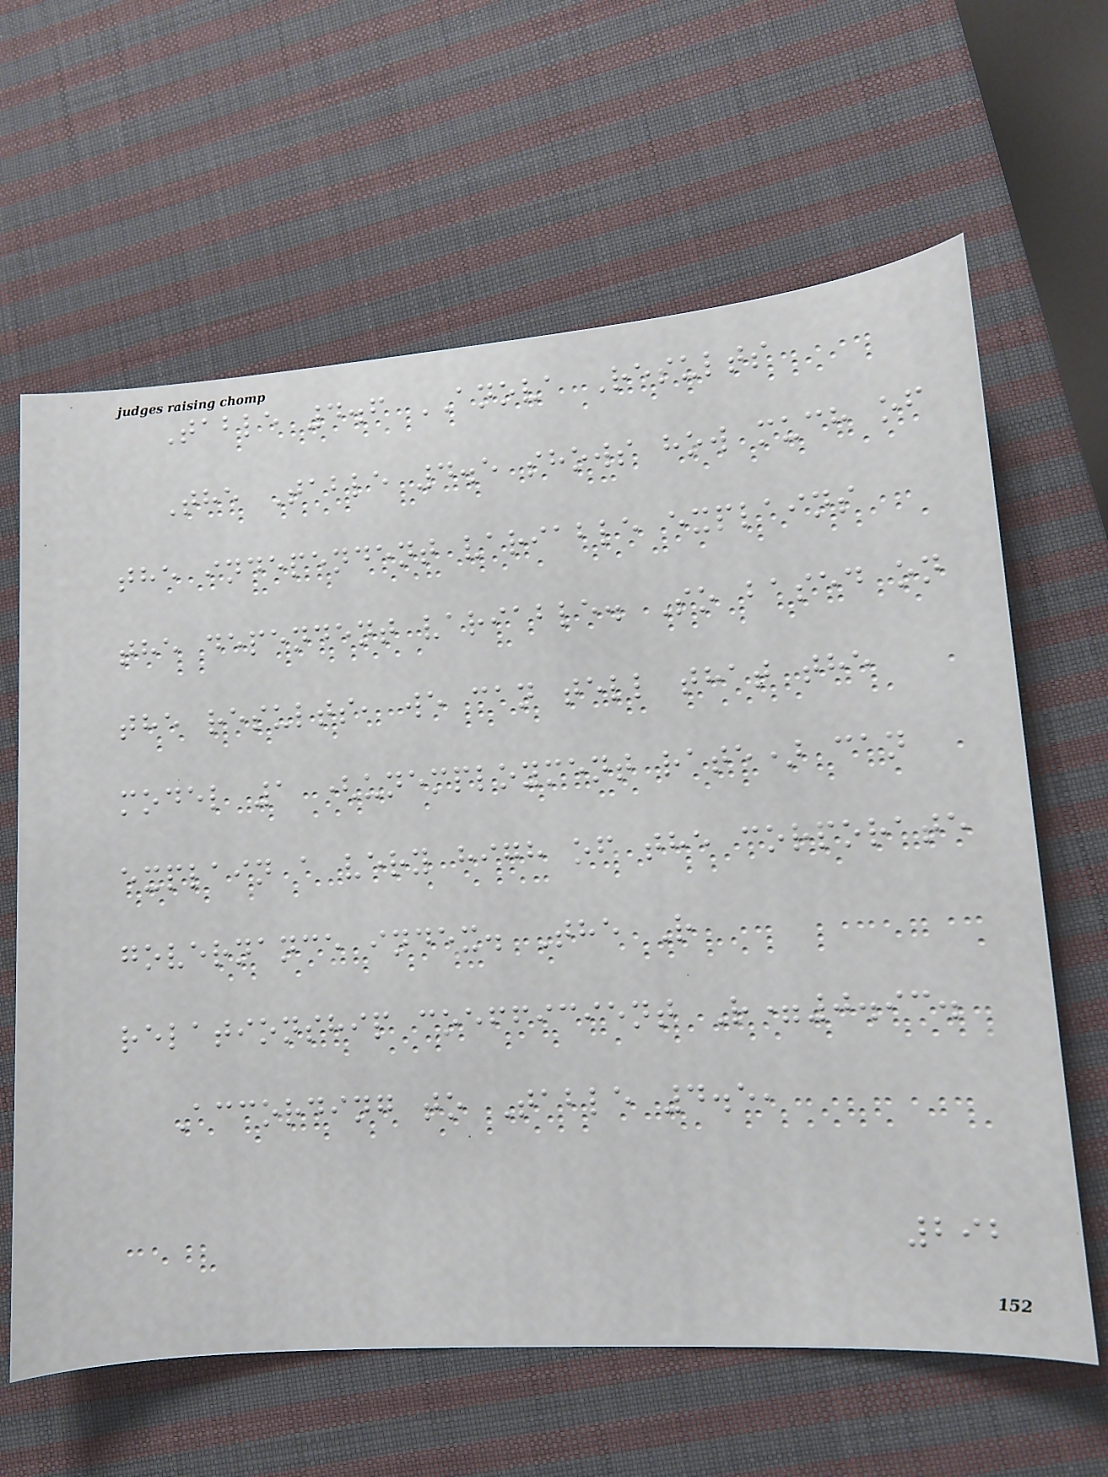Table 4.6 ANOVA Results
The Table 4.5 shows how much of
the independent variable explains
the dependent variable. So based on
the results, we can tell that the
model 1 (unemployment rate) can
explain a very high of the corporate
governance index. The R
relationship coefficient R=0.93.
According to Table 4.5,
292
